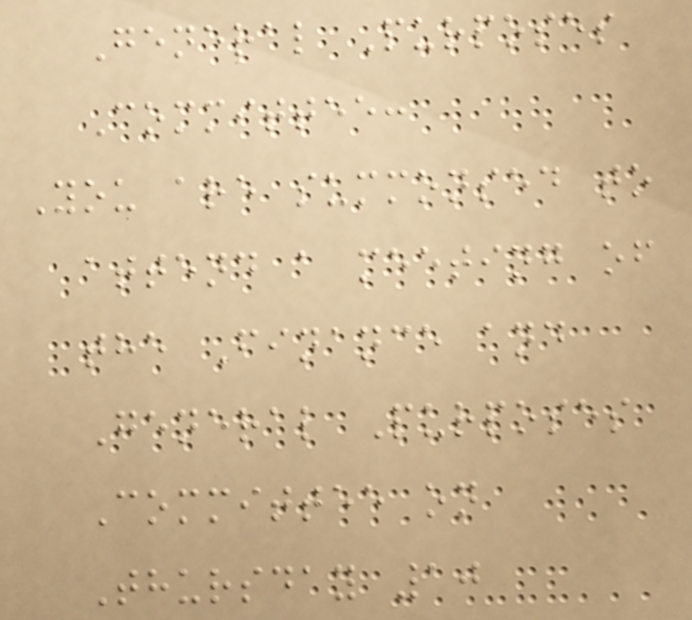General Purposes
Committee:
You are summonsed to
attend a meeting of
the Finance and
General Purposes
Committee on
Thursday 10
